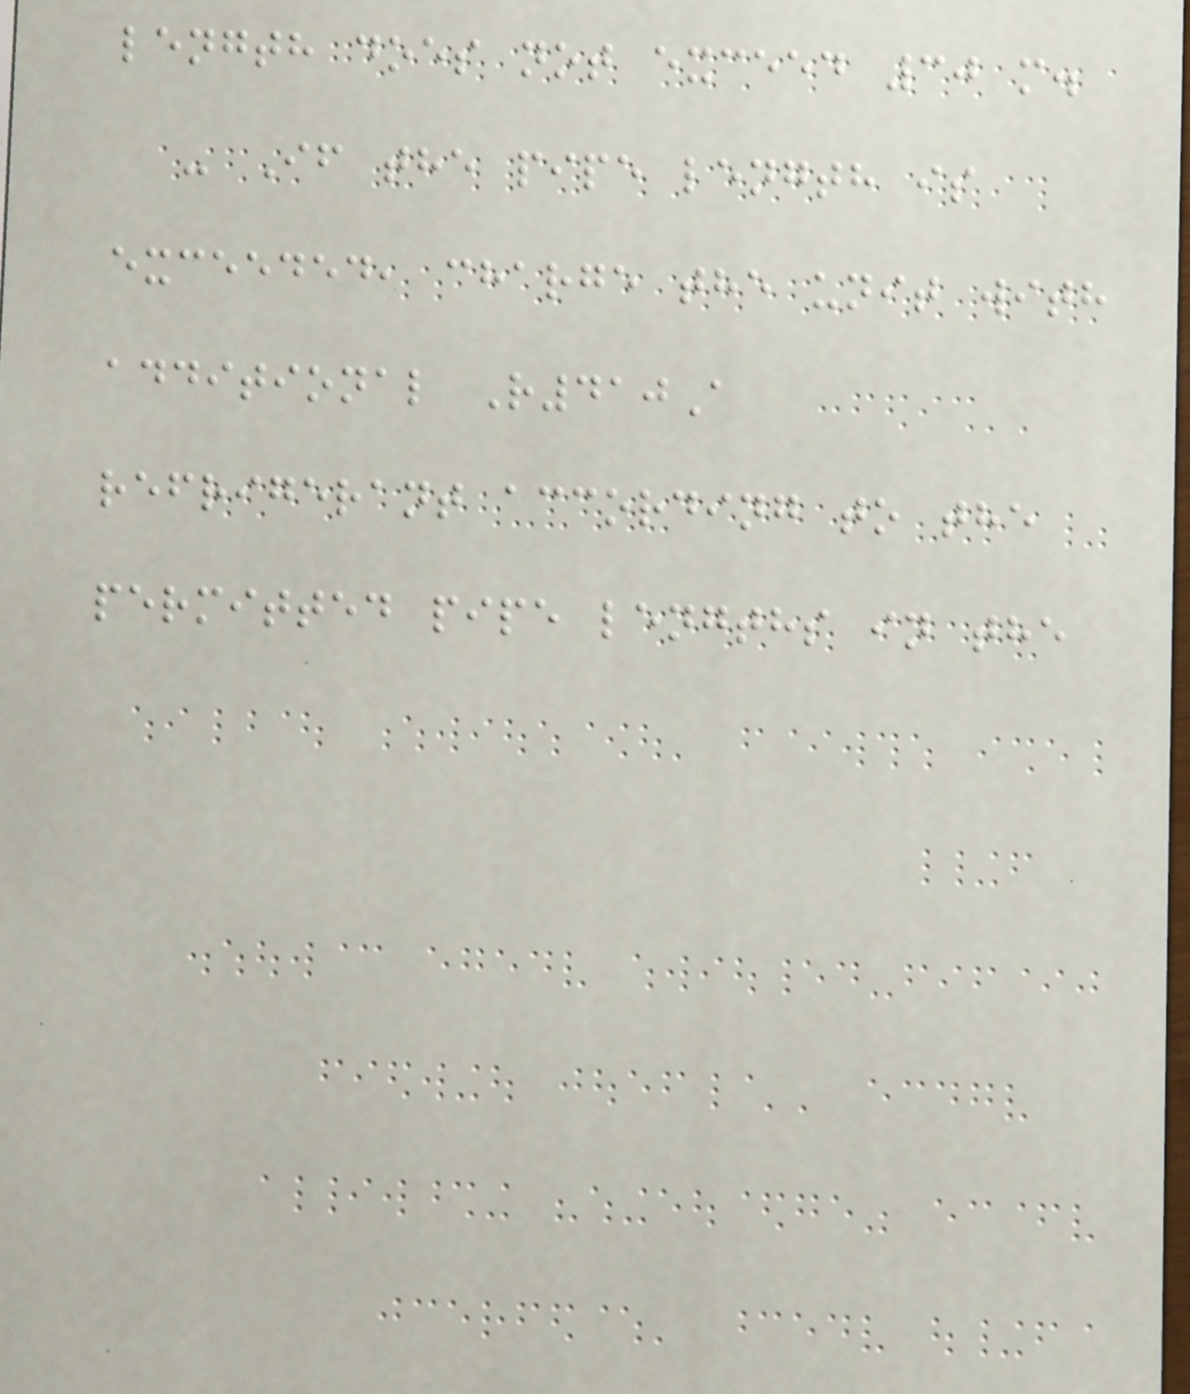length does not exceed 30 m.
- If the pipe length is
exceeded, charge the unit with
additional R410A
refrigerant according to the
permitted pipe lengths in the
